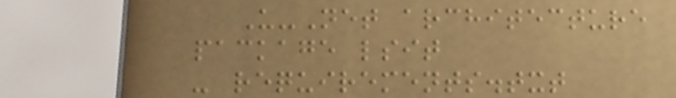U-Net architecture
package lsit
- requirements.txt
